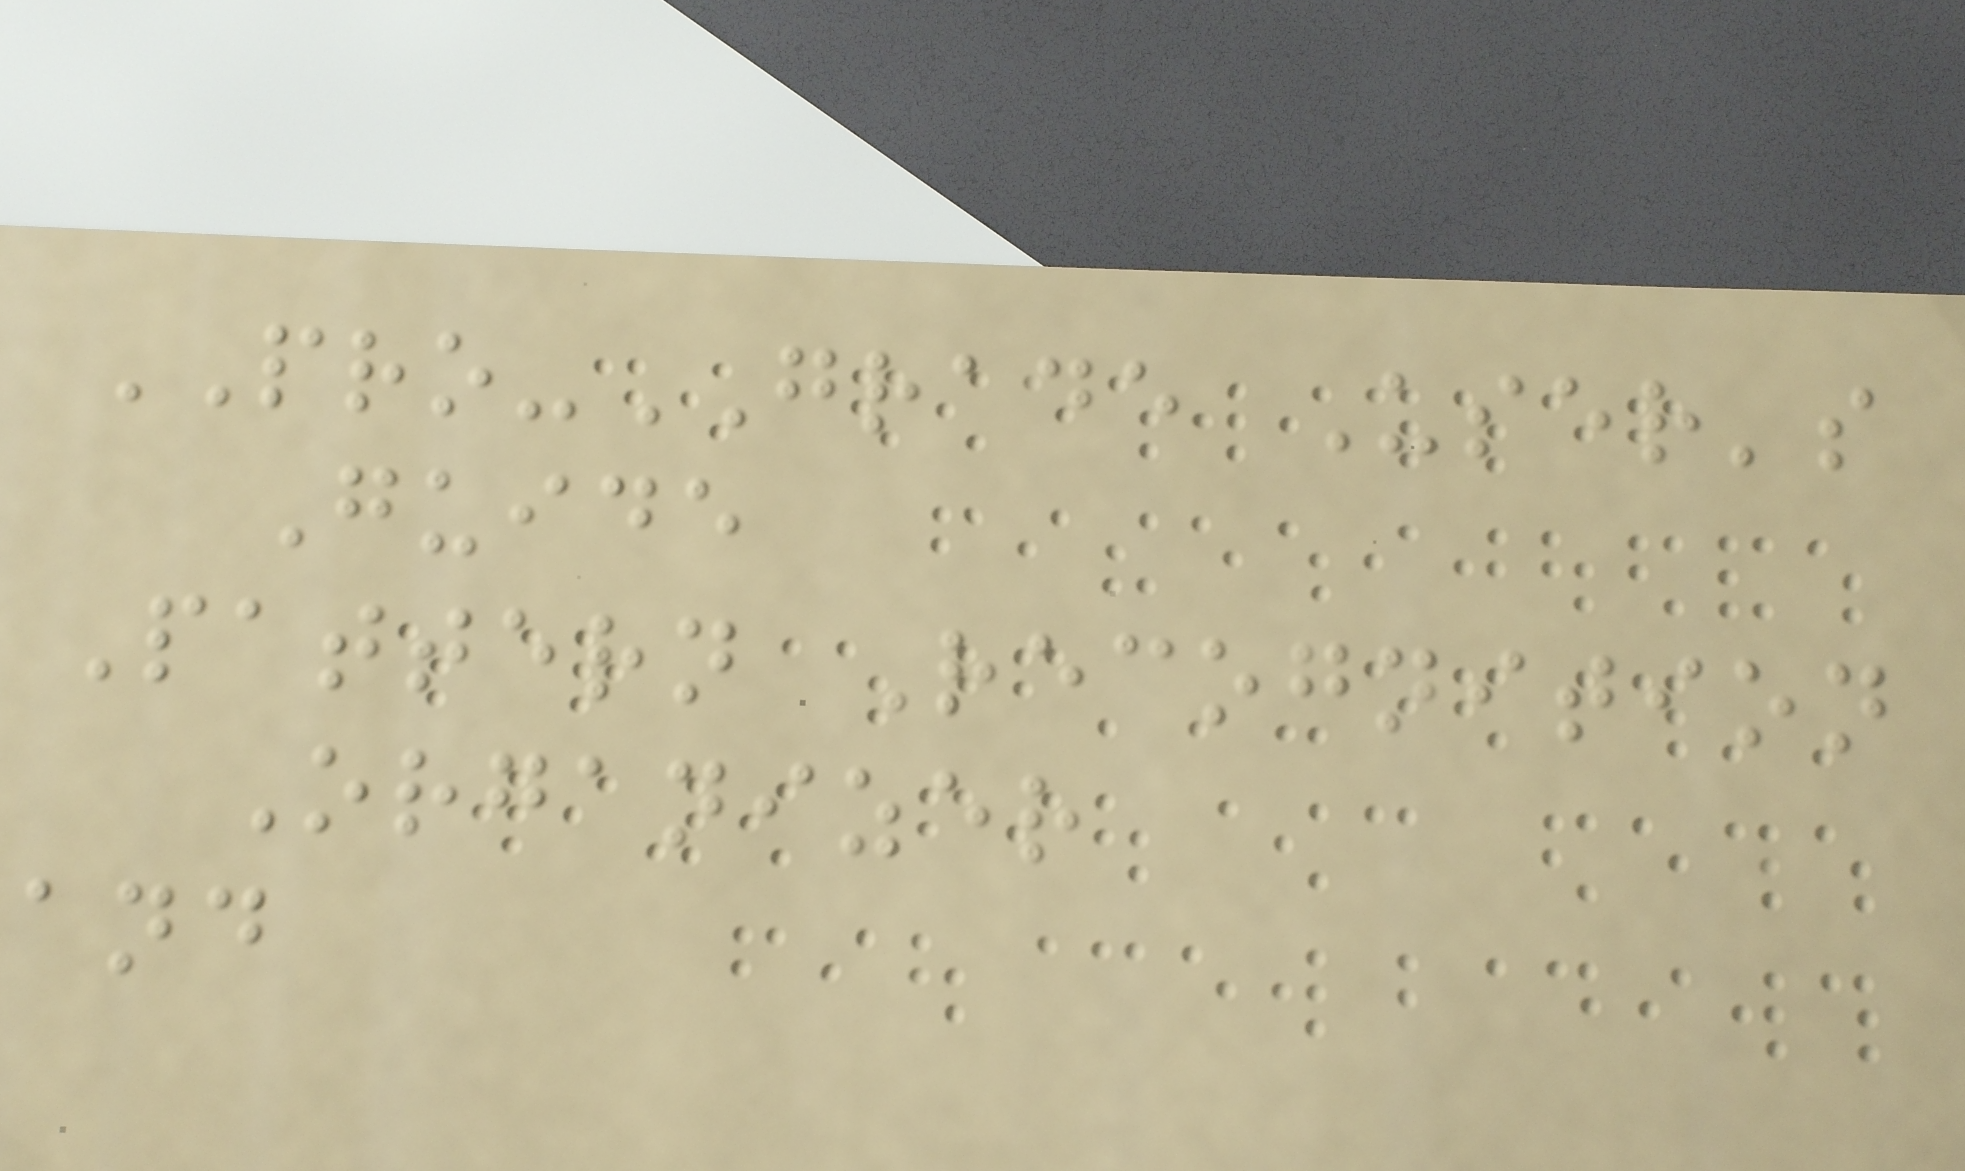PRO-GRADE User's
Guide
Pattern Recognition
Organizer
and
